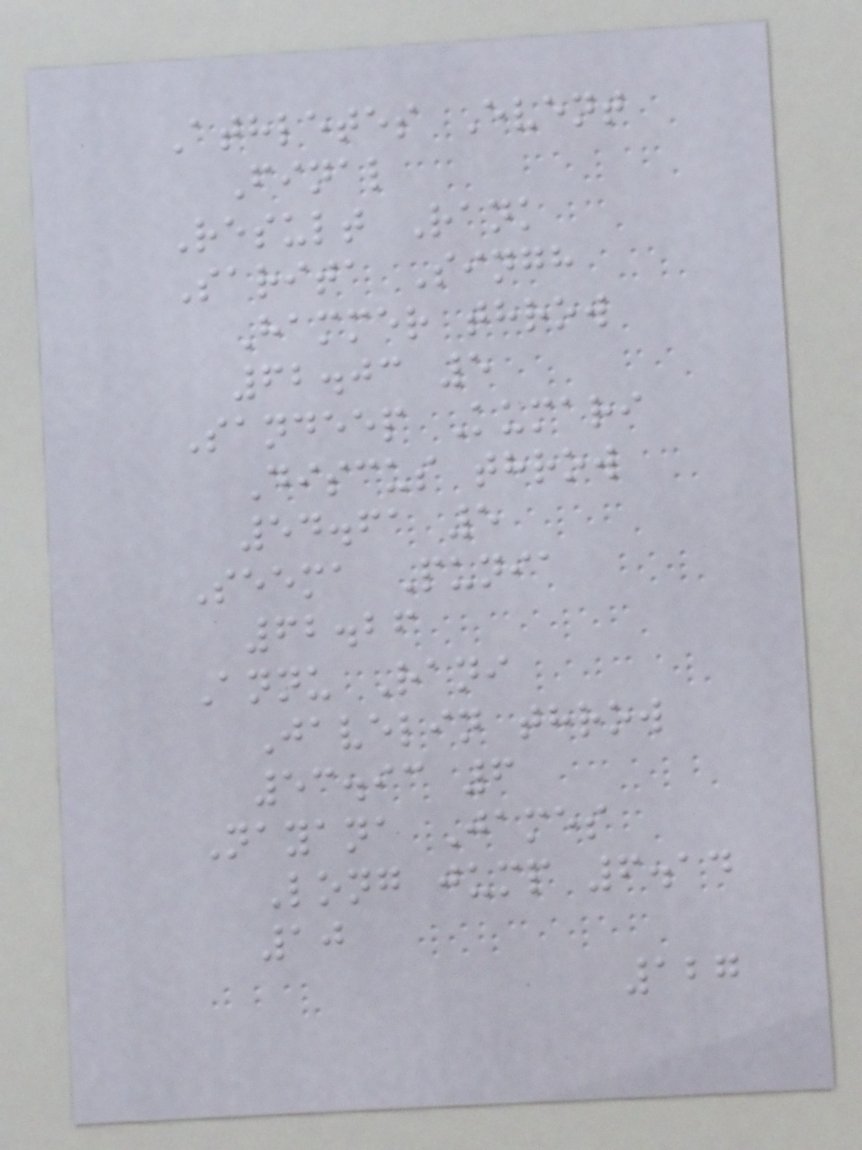Athletes Event
Final
Result Rank
Sarita Singh
Hammer throw
62.03 5
Sandeep Kumari
Discus throw
54.61 5
Seema Punia
62.26
Annu Rani
Javelin throw
53.93 6
Nayana James
Long jump 6.14
10
127
